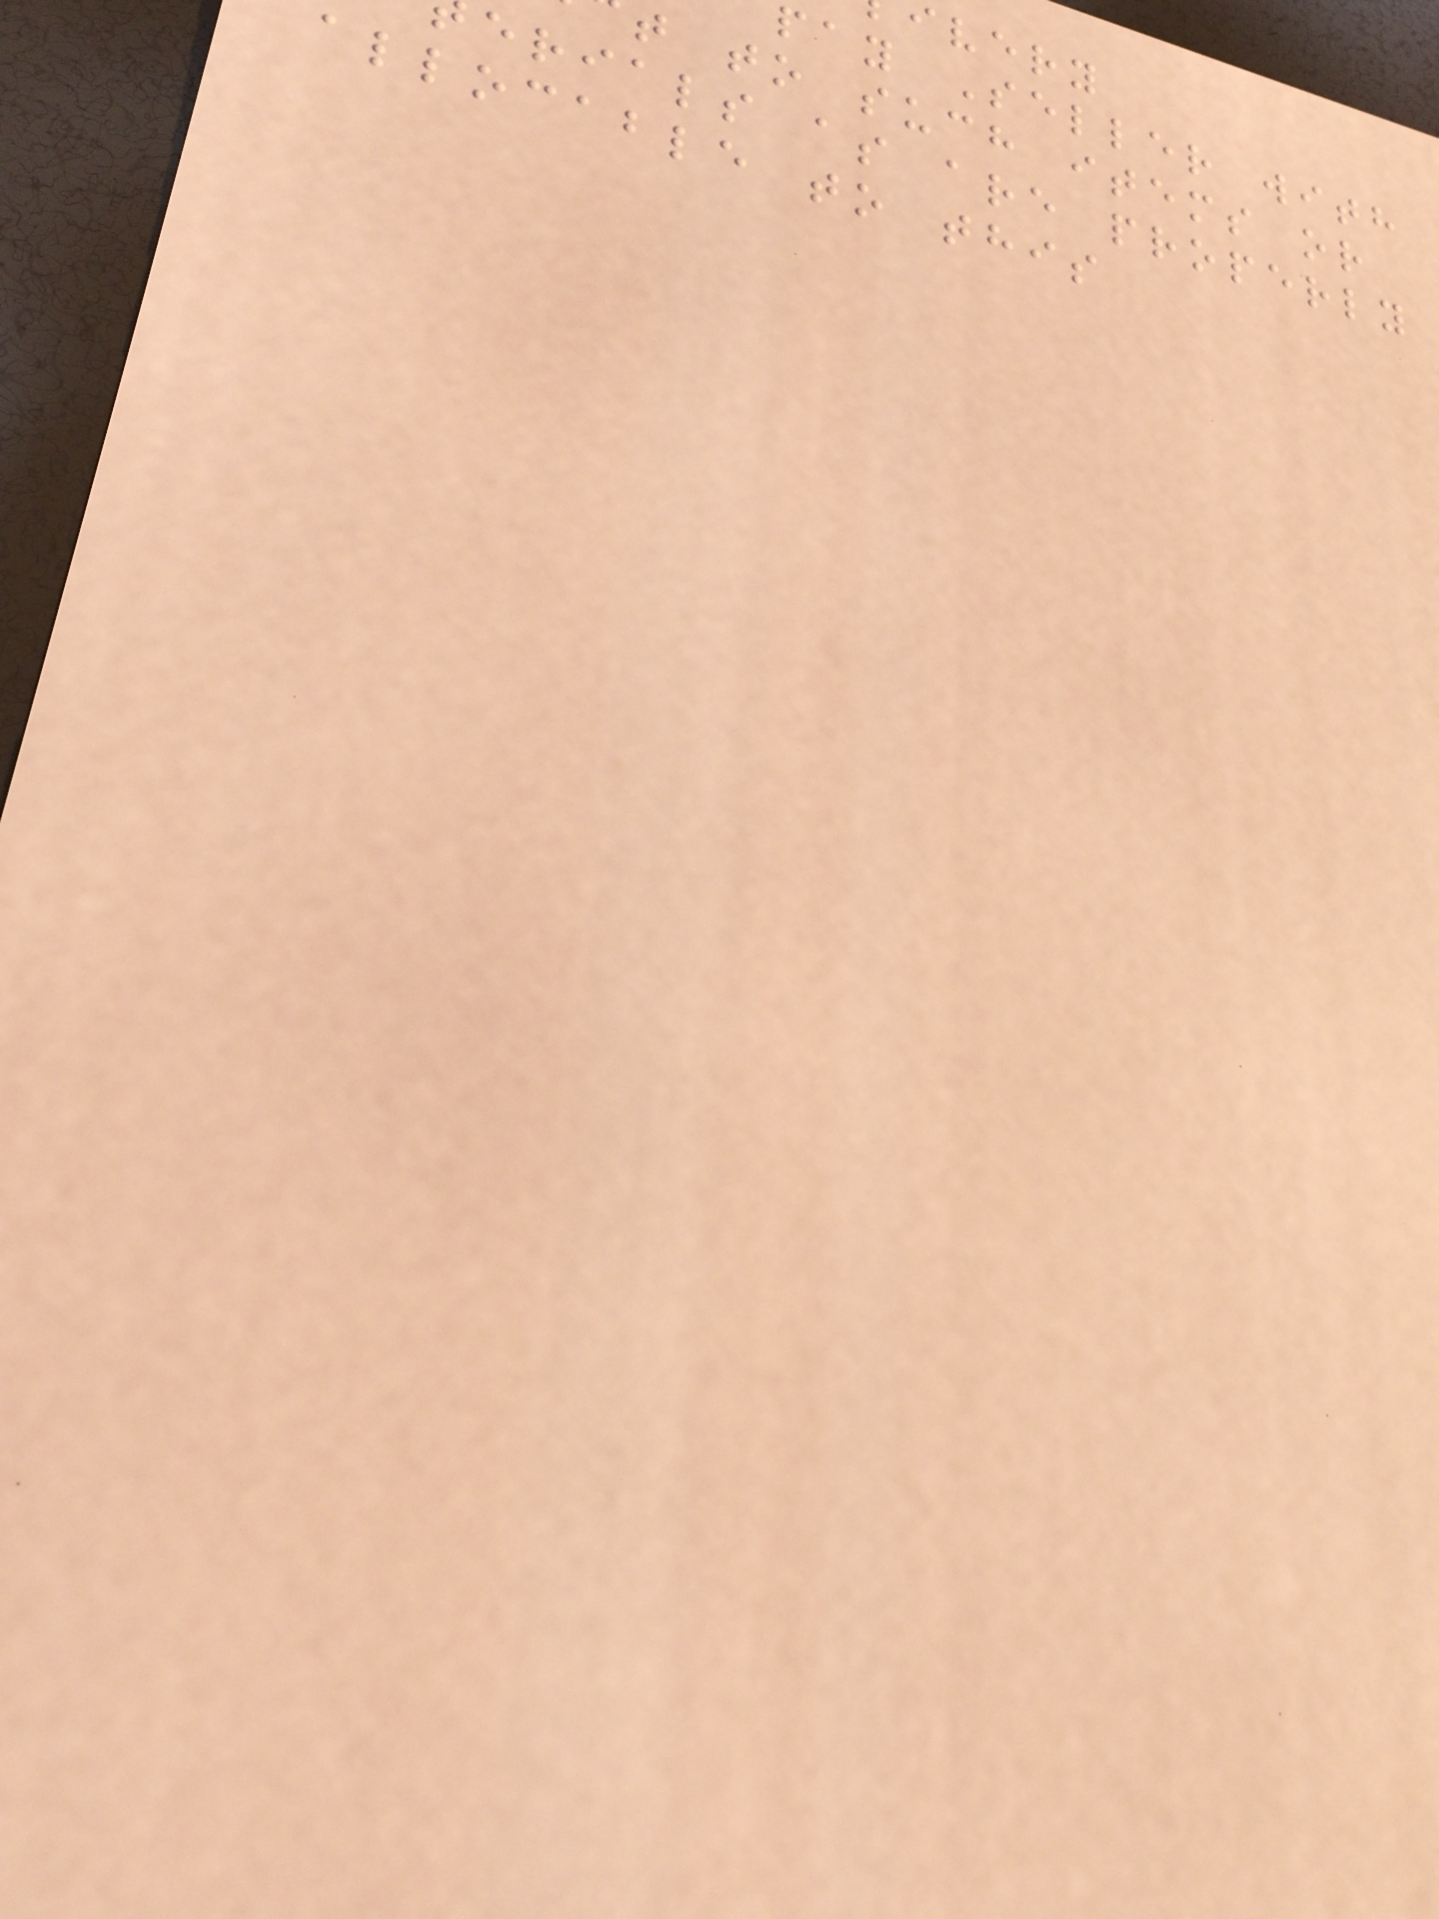ivery
pay Seller with
t to such items or
erials as are properly
allocable to this
